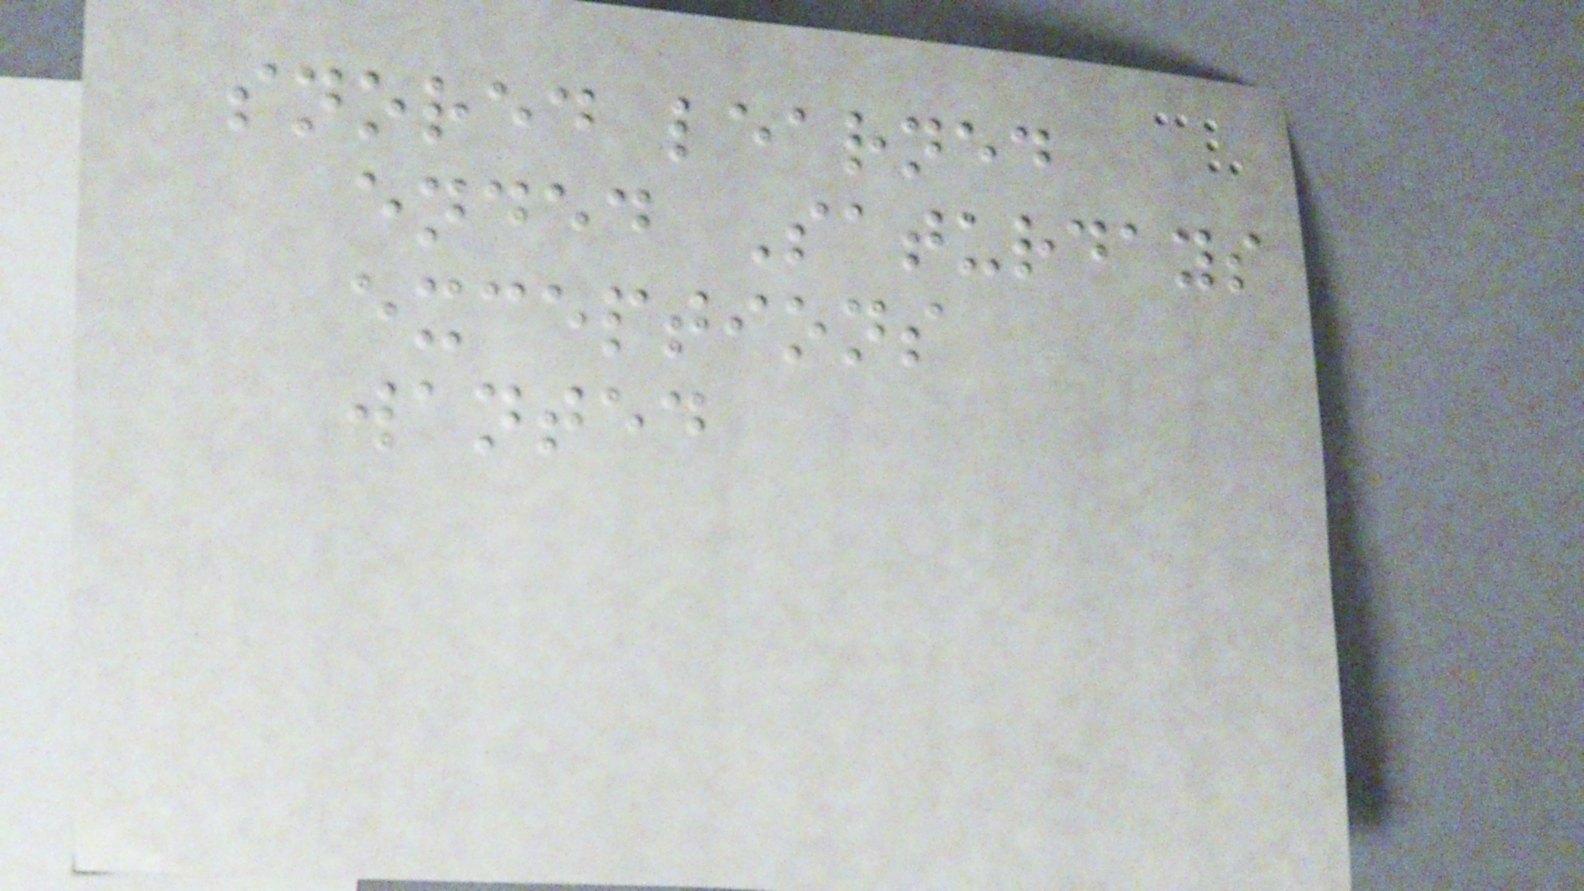snored learned
ended Saturdays
exceptions
wanted
